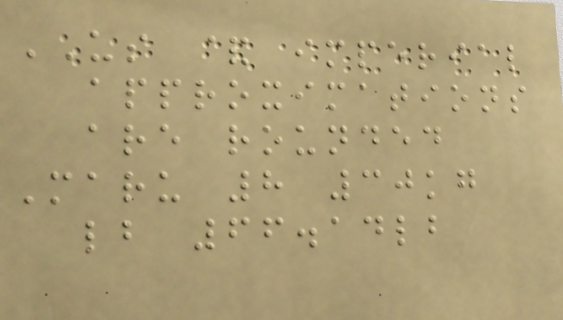US & imperial
approximations
are rounded
Maru 8 30kg
lb 66.14lb
